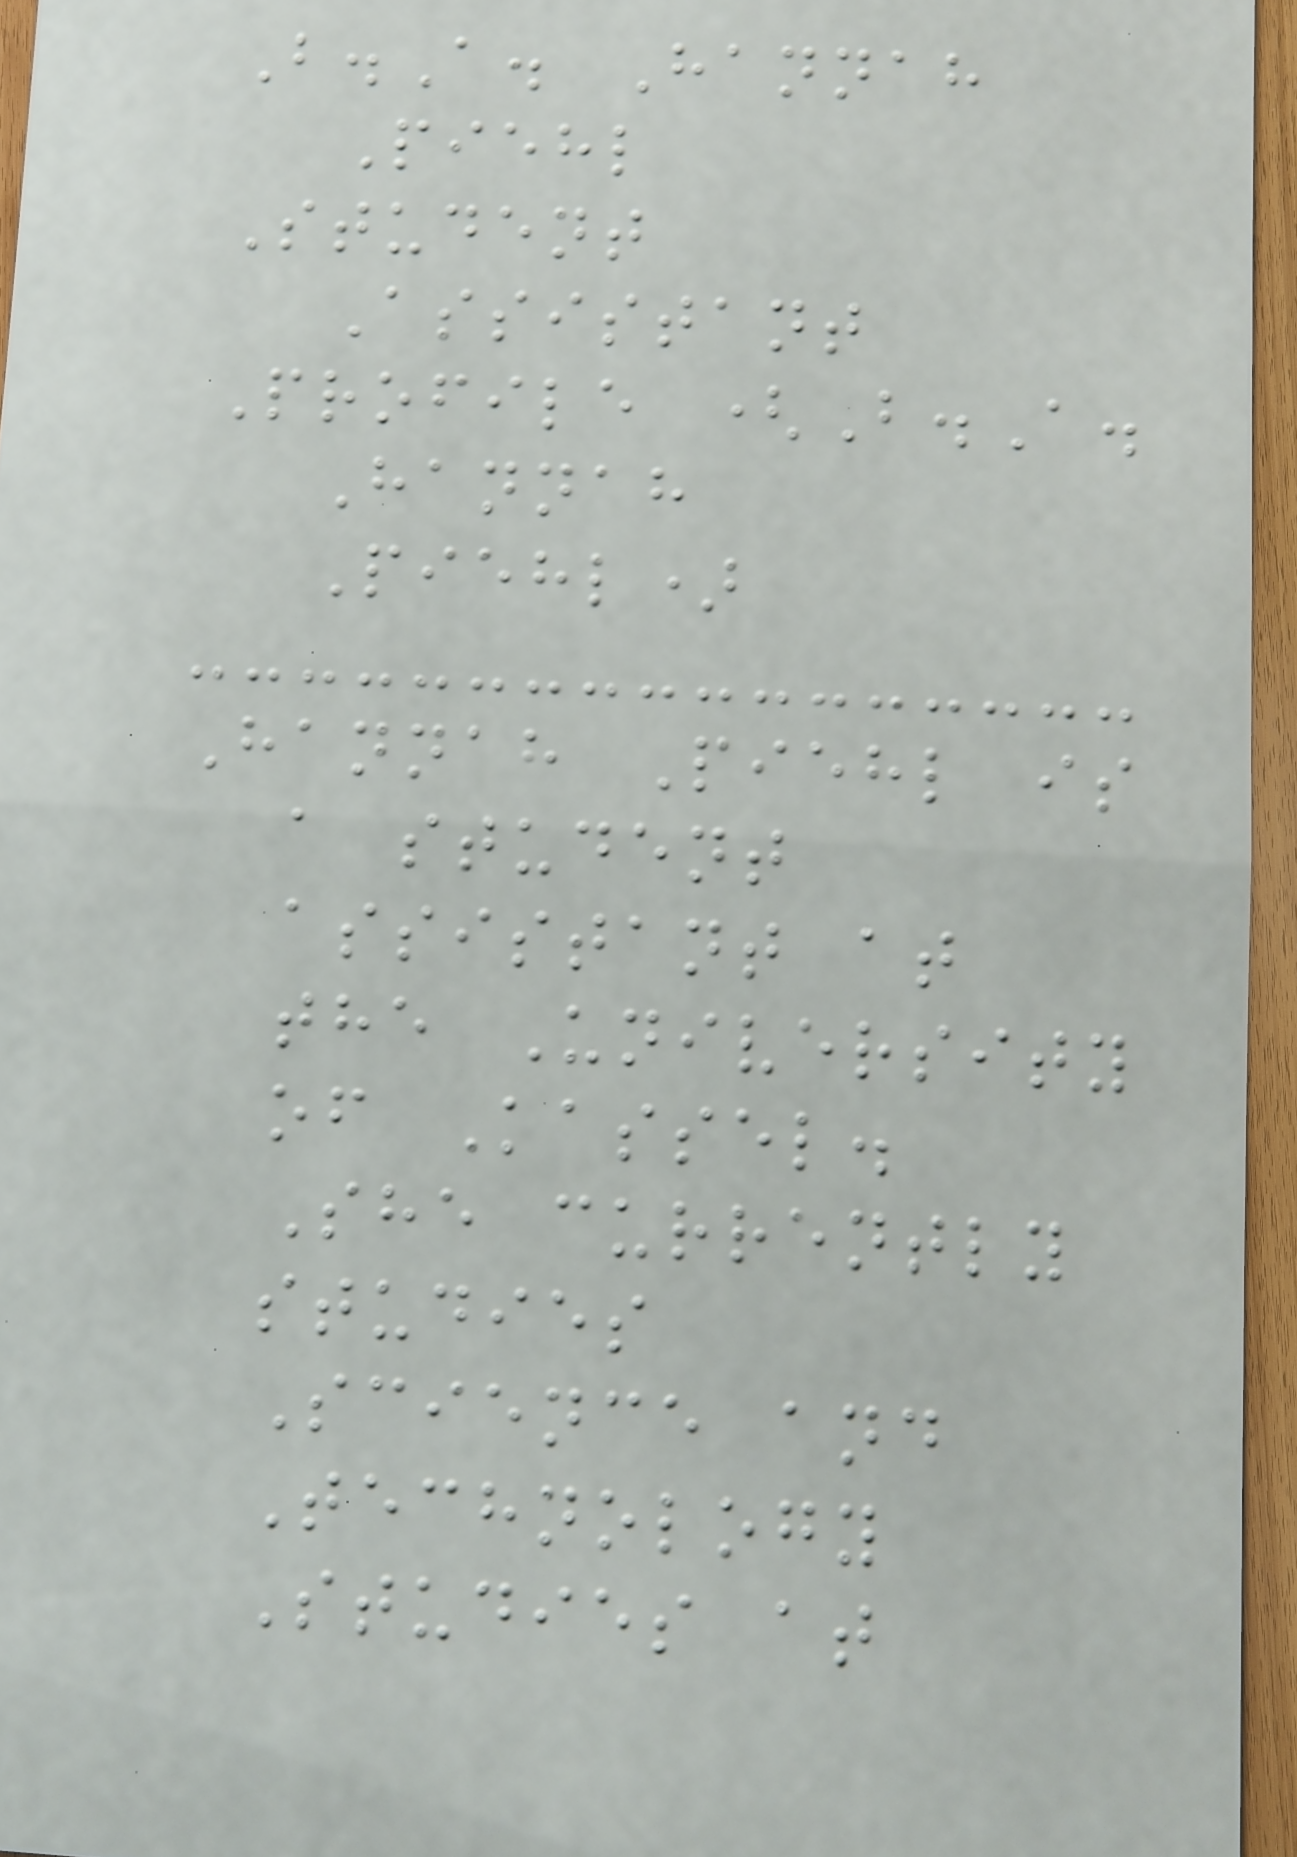B.A. Hannah
Piehl
Student
Assistant
Profile (B.A.
Hannah
Piehl)
Hannah Piehl is
a student
assistant at
the University
of Kassel.
She currently
studies
Science and
Technology
Studies at
